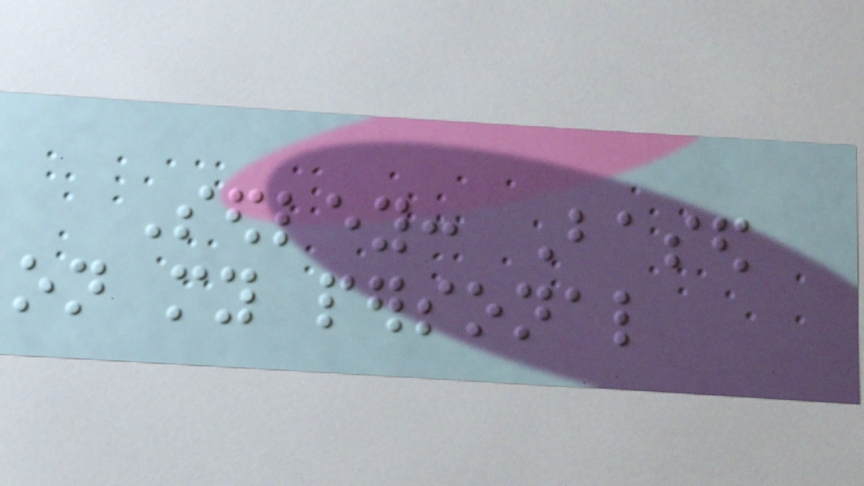Sedley: Based
on my personal
